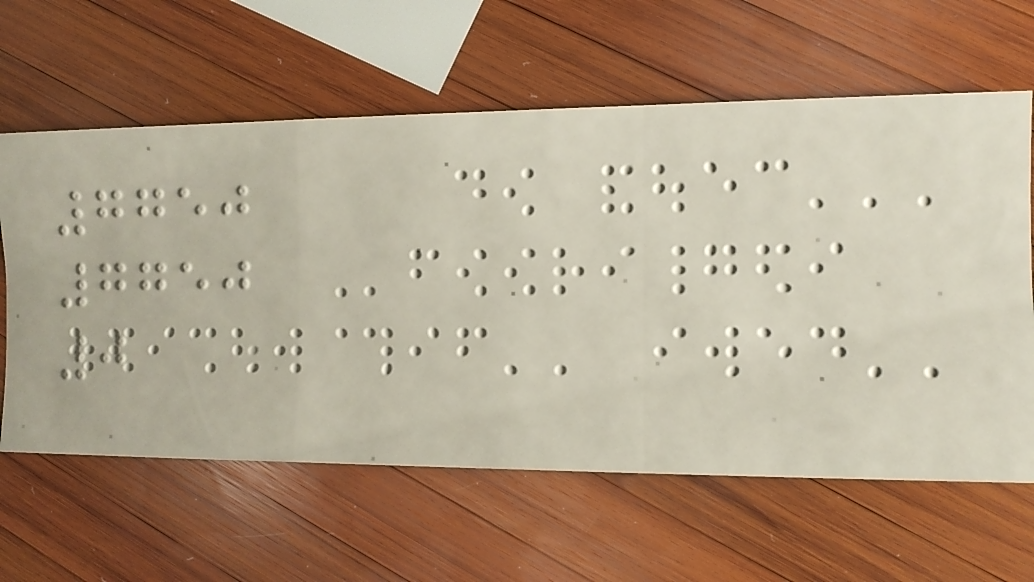7750
7750
0
